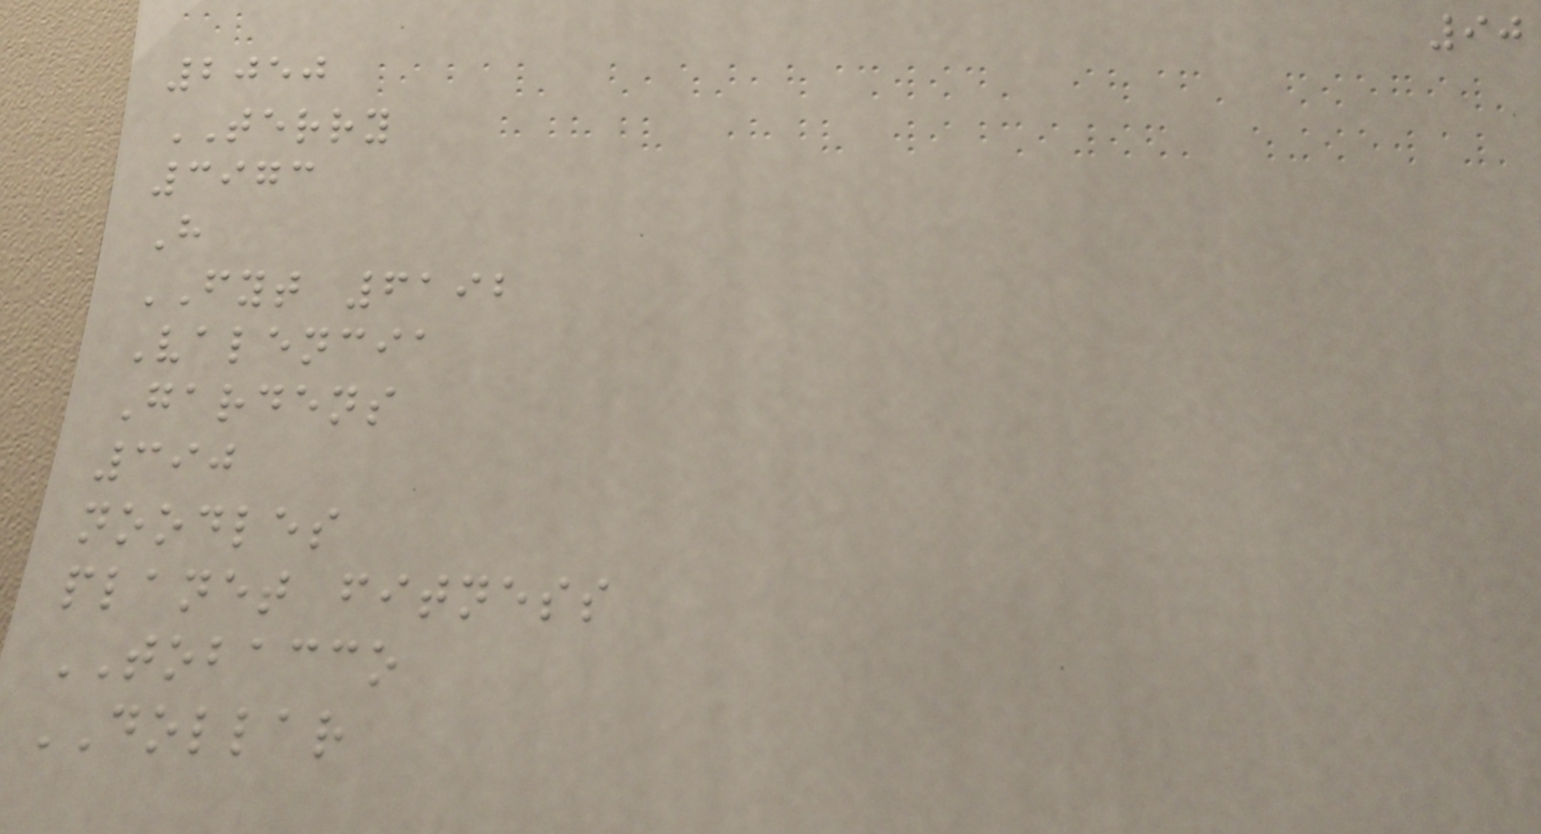90
2050
TERRY
3973
H
FYT 6192
Valencia
Gardens
390
noodles
planet fitness
TOBACCO
DOLLAR
